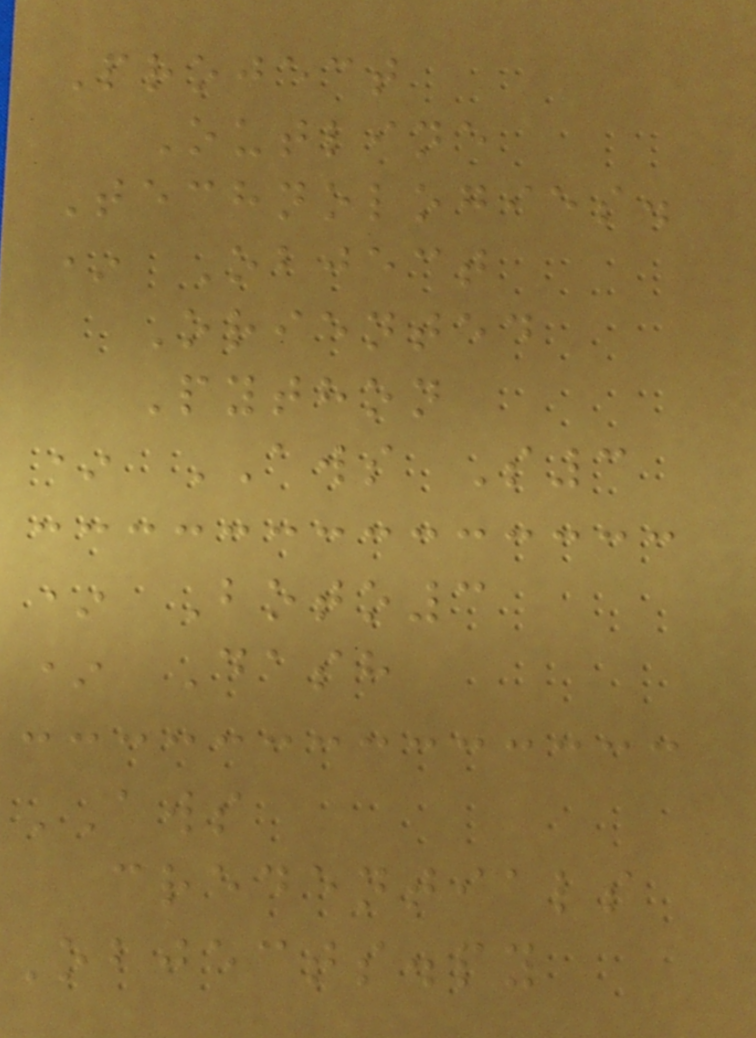Project
Outline
Technologies.
* Object
Oriented
Python
* AWS S3
* Boto3
* Dash
AWS
credentials
Objects.py
